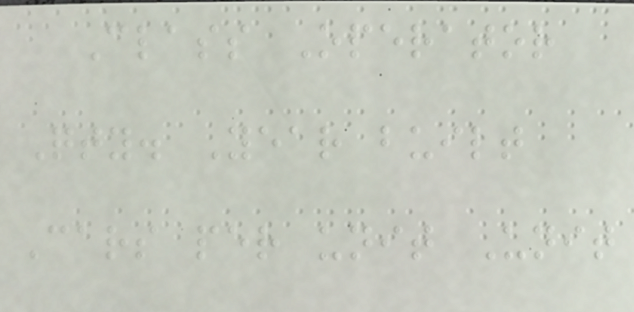Class Operator
Qty. Year built
Cars per unit Unit
